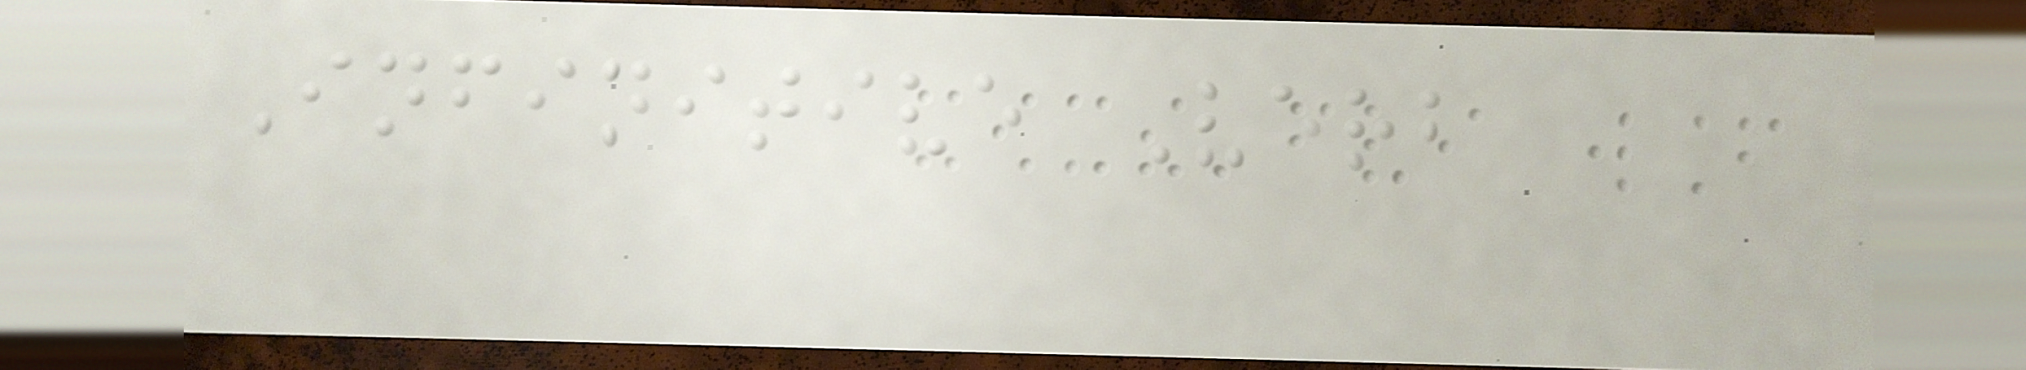Infinitive Verb
